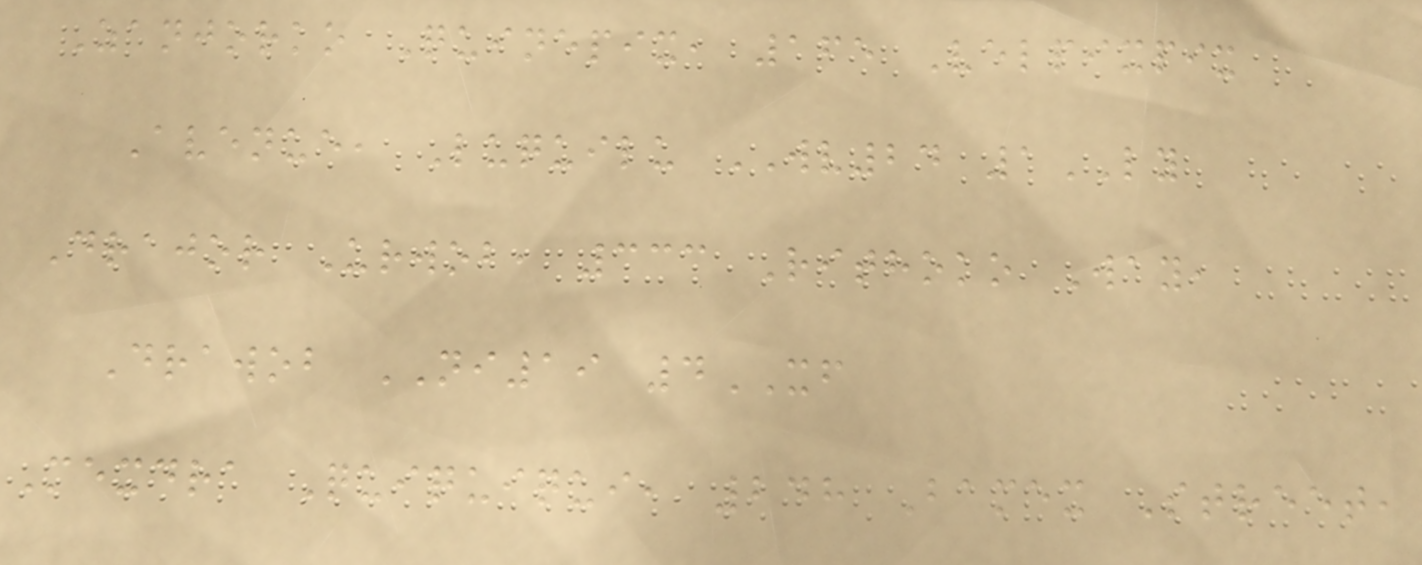Zanjorko Quinepix, 165 Velpixpix
Avenue, Luquilu WV24 1LY
Drajor Urwob, 333 Rithoko Way,
Drawob NI19 4XF
Mexdra Quiquiqui, 248 Bamex Street,
